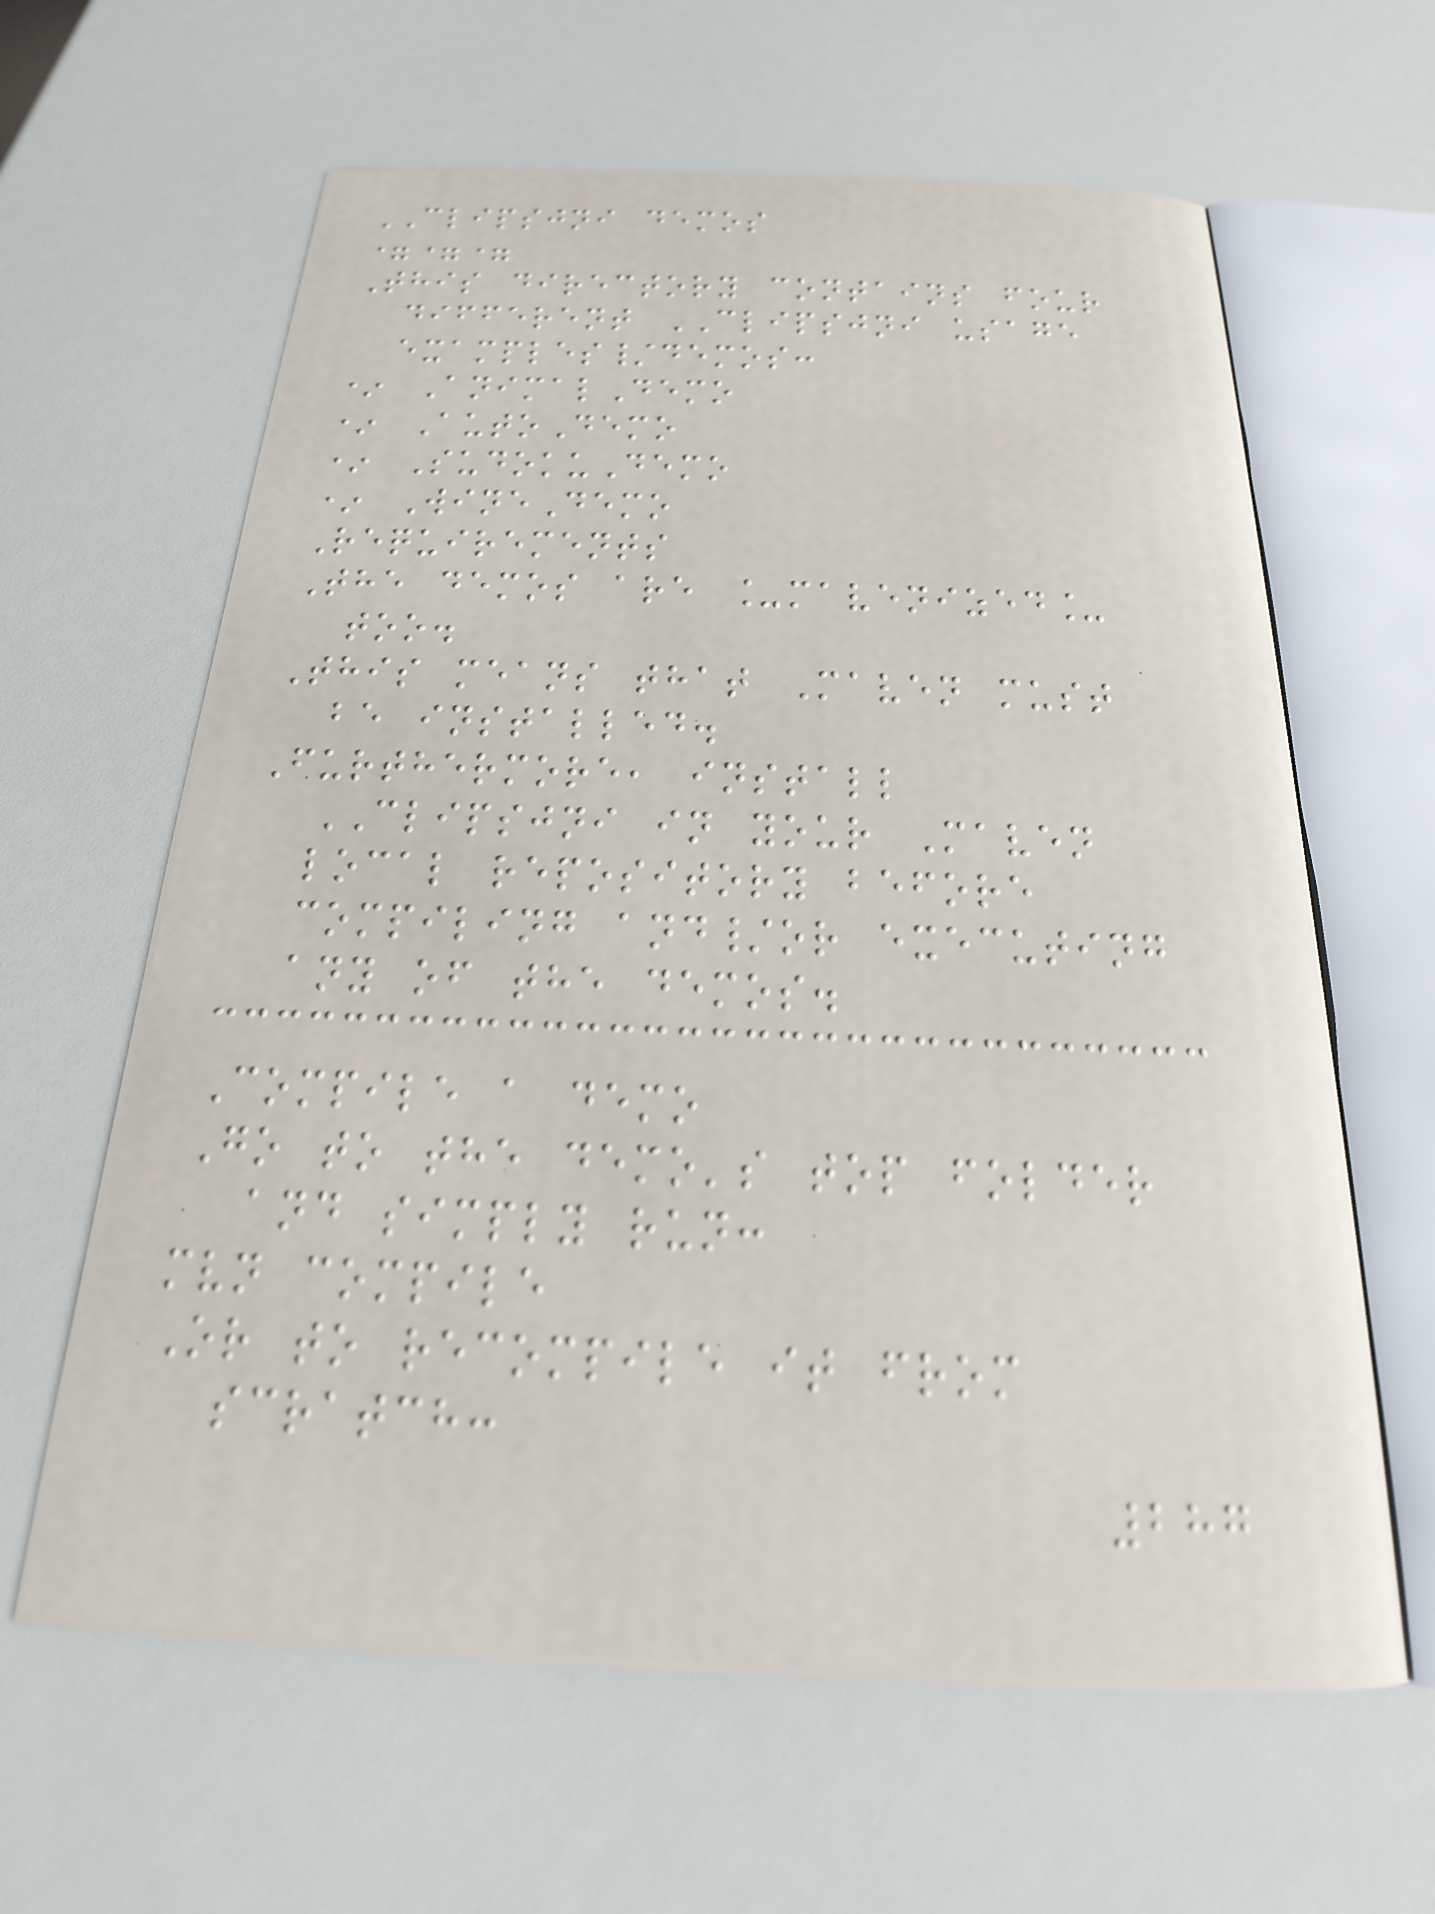CLIPSJNI demos
===
This directory contains four
different CLIPSJNI usage
examples/demos:
* AnimalDemo
* AutoDemo
* SudokuDemo
* WineDemo
Requirements
The demos are _mavenized_
too.
This means that Maven must
be installed.
Furthermore, install
CLIPSJNI in your Maven
local repository before
compiling and/or executing
any of the demos.
Compile a demo
Go to the demo's top folder
and simply run:
mvn compile
Or to recompile it from
scratch:
287
